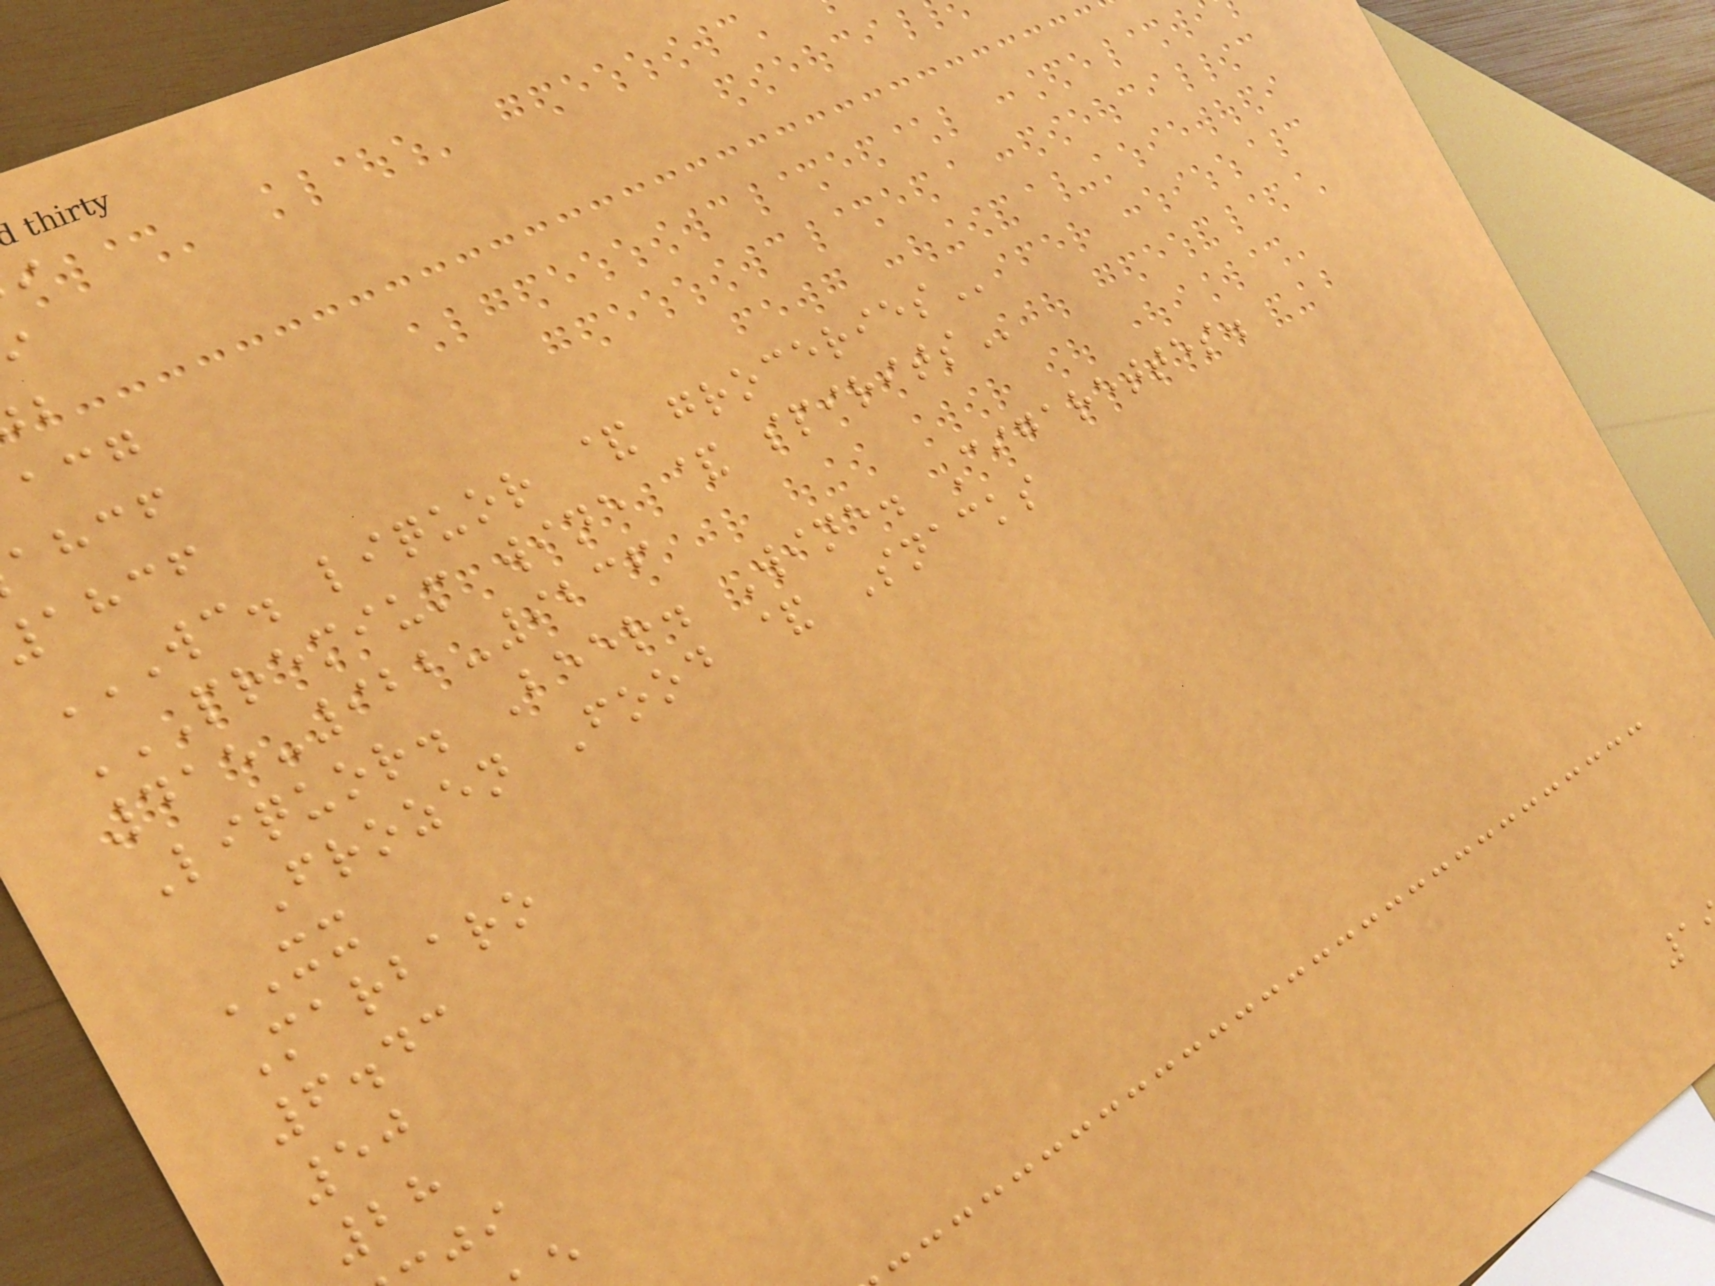ahcf
ahcf
WC. LIQUOR & GROCERIES
PREMIUM WINE & SPIRITS
415-922-9236
Liquor. Beer. Wine. Cigarettes.
Frozen Food & Snacks
XX
Marbaro
6.43
50
28
